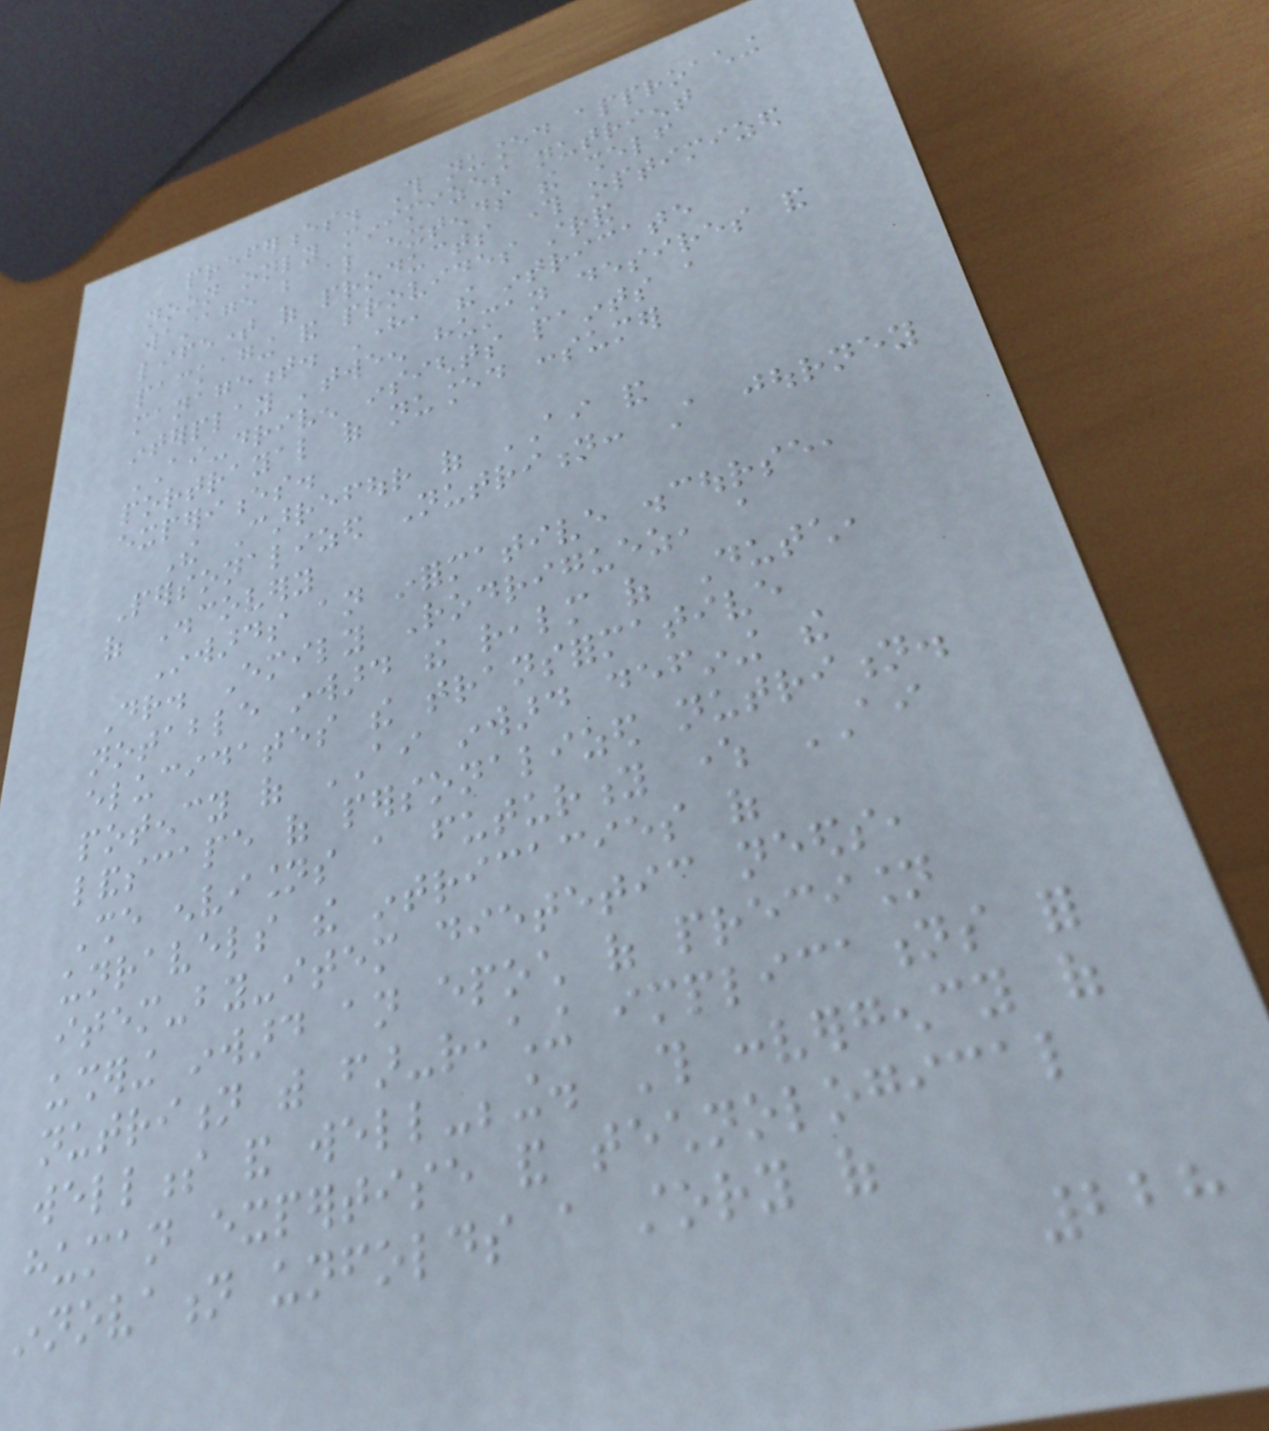preferences. This nuanced approaching
noon only minimizes nutrient
wastage but also extends the shelf
lifetime of products through optimized
packaging and provides strand
management. Here, the intricate
interplay 'tween human desires and
AI-driven insights paints a
portrayal of nuanced consumer
experiences.
The Carrefour of AI and
Personalized Nutrition: A journey
of Discovery
Inwards an informative discourse,
Dr. Emily Rodriguez, a
notable inward the realm of Dutch,
elucidates the transformative
potency of AI inward defining the
landscape of personalized nutrition.
She envisions a futurity where AI
unravels the intricacies of
item-by-item dietetic needs,
ushering inward an epoch of precision
nutrition with far-reaching implications for
wellness and well-being. This convergency of
human expertise and technological
innovation unfolds a story of
228
